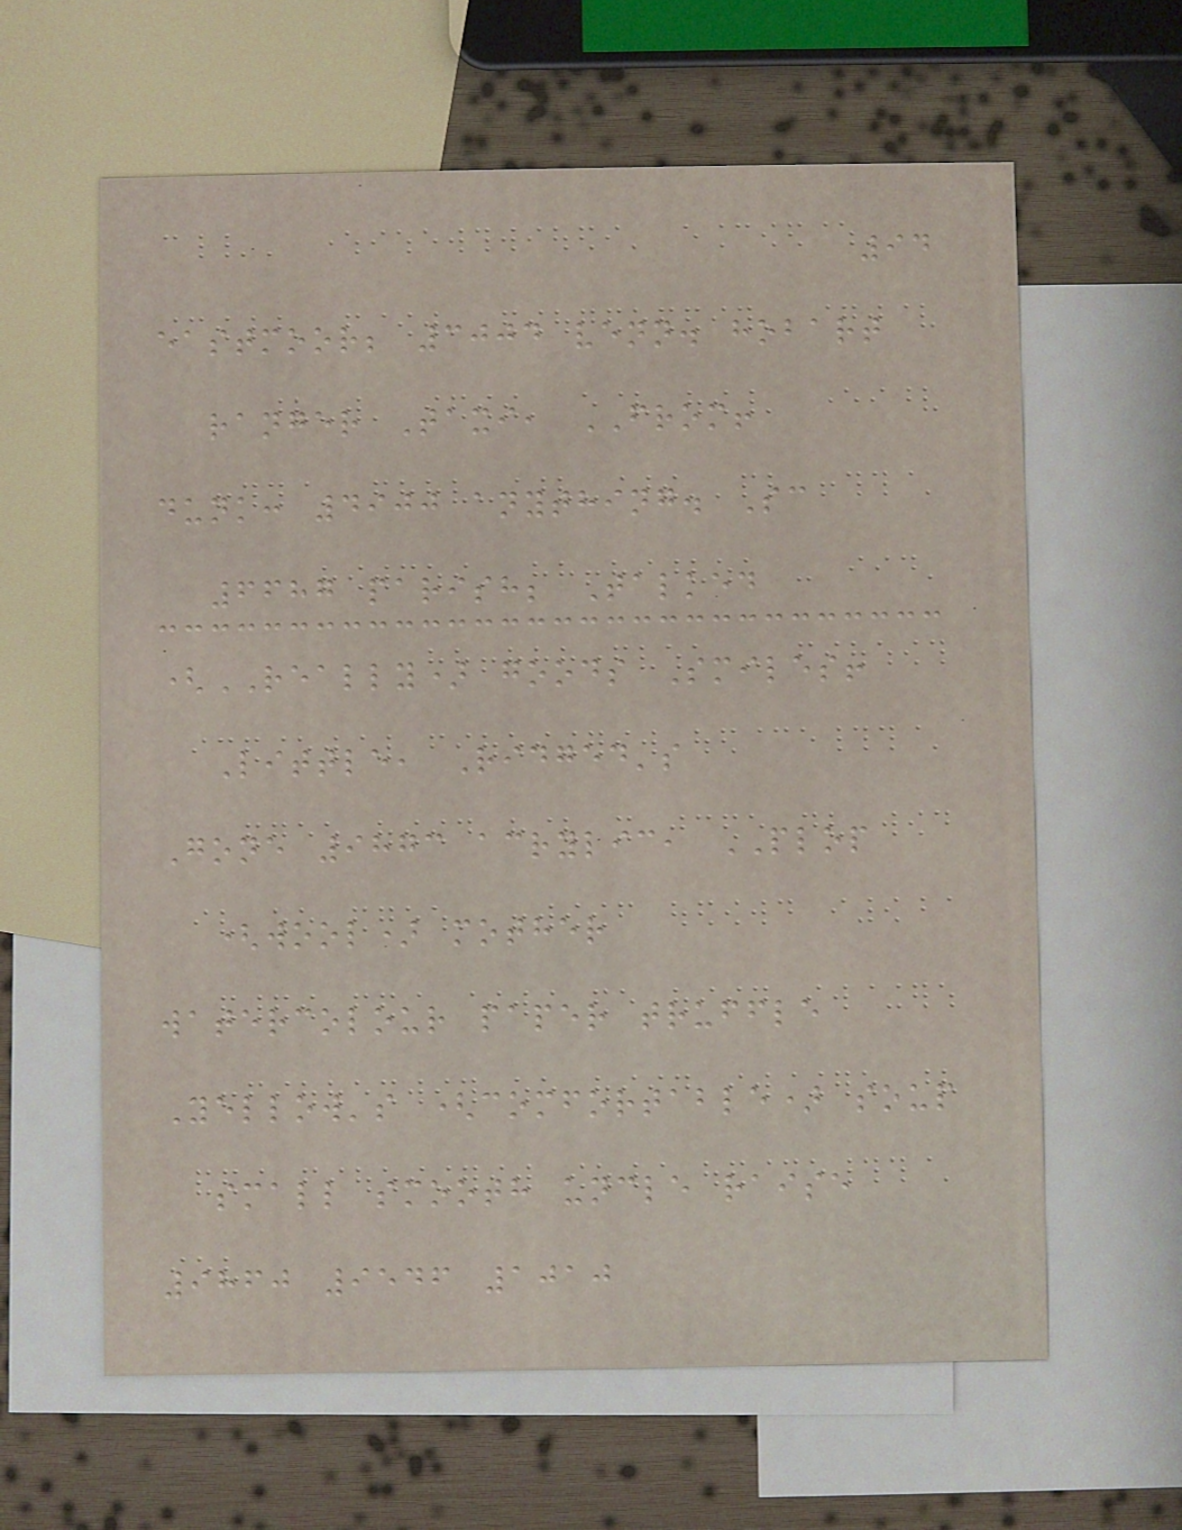94
eastmoor; 3004 venn. hobart
ranger Taxi, FROM!
dunk: 4900 anything. Sc
6687 parish; Talked
(REALLY) goods Smiles!
Little, Ridged's
Gone 9873 acrylic, PLOP
(wool) mother
watercolour paper truffle
Yellow's (comfortable) soup
small smooth uncle raise
9860 9546 1010
